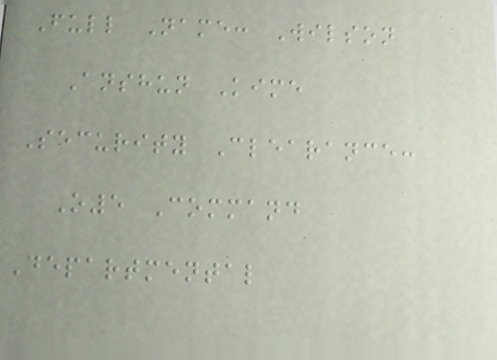Full Name: Wilson
Anshun Kime
Security Clearance:
O5 Command
Departmental
